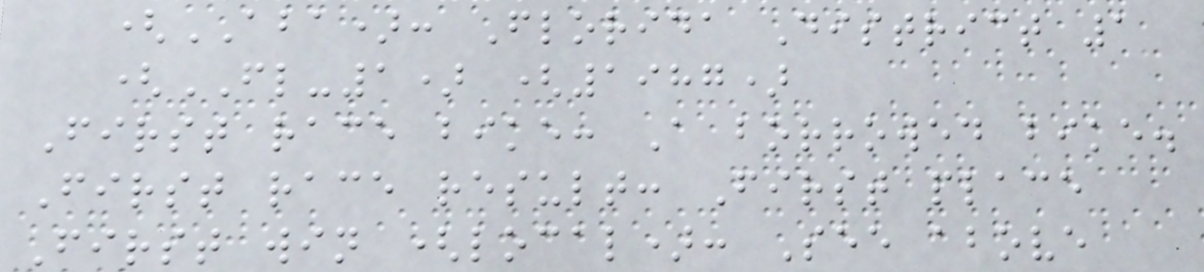(ABA): Florida District 1
(FL-1) (1987)
First race bike: A borrowed bike.
First race result: First place
First win (local): See above
